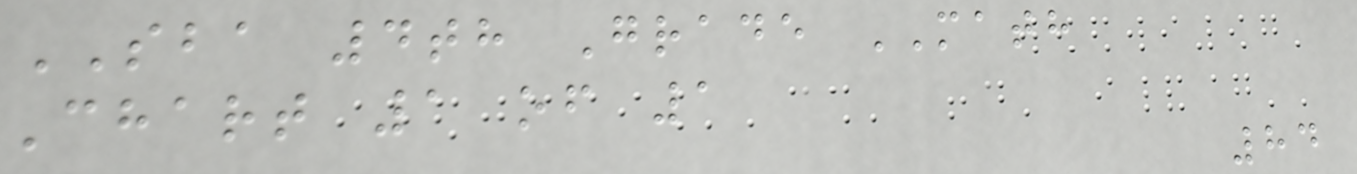SBA 4th Grade MATH
Chart 1 of 1
84
